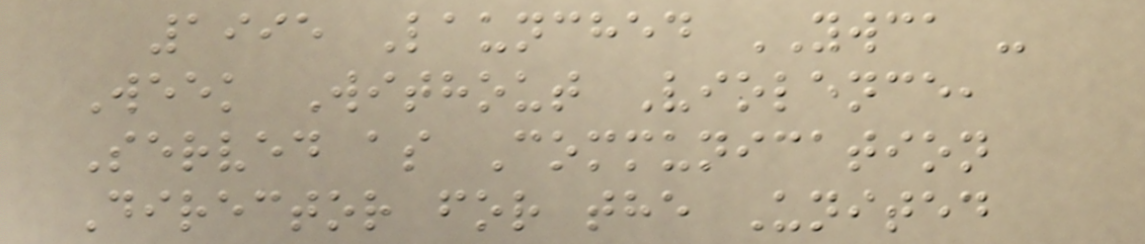1995 Launched YWCA -
Week Without Violence,
Served as Communication
Director for the United
